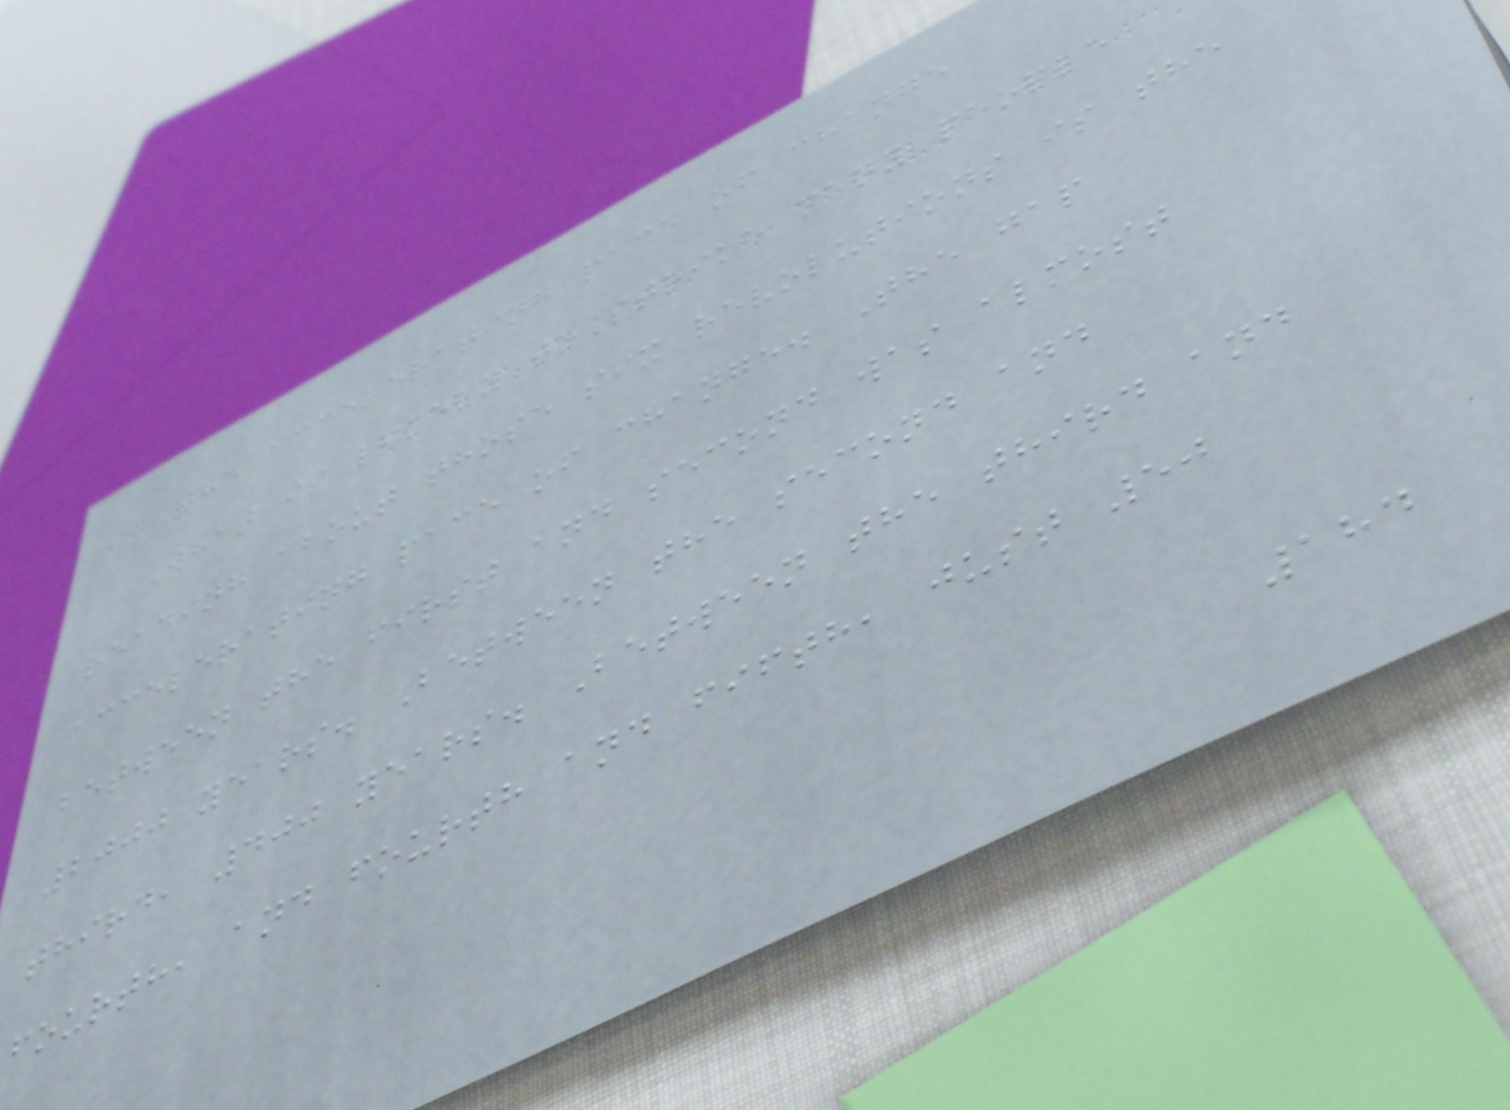The accelerating pace of change
What is likely to strike many people
reading about those six revolutions is the
accelerating pace of change. The gap
between the first and second was almost
2000 years. Between the second and
third, 400 years. Between the third and
fourth, and fourth and fifth, just 50
184
